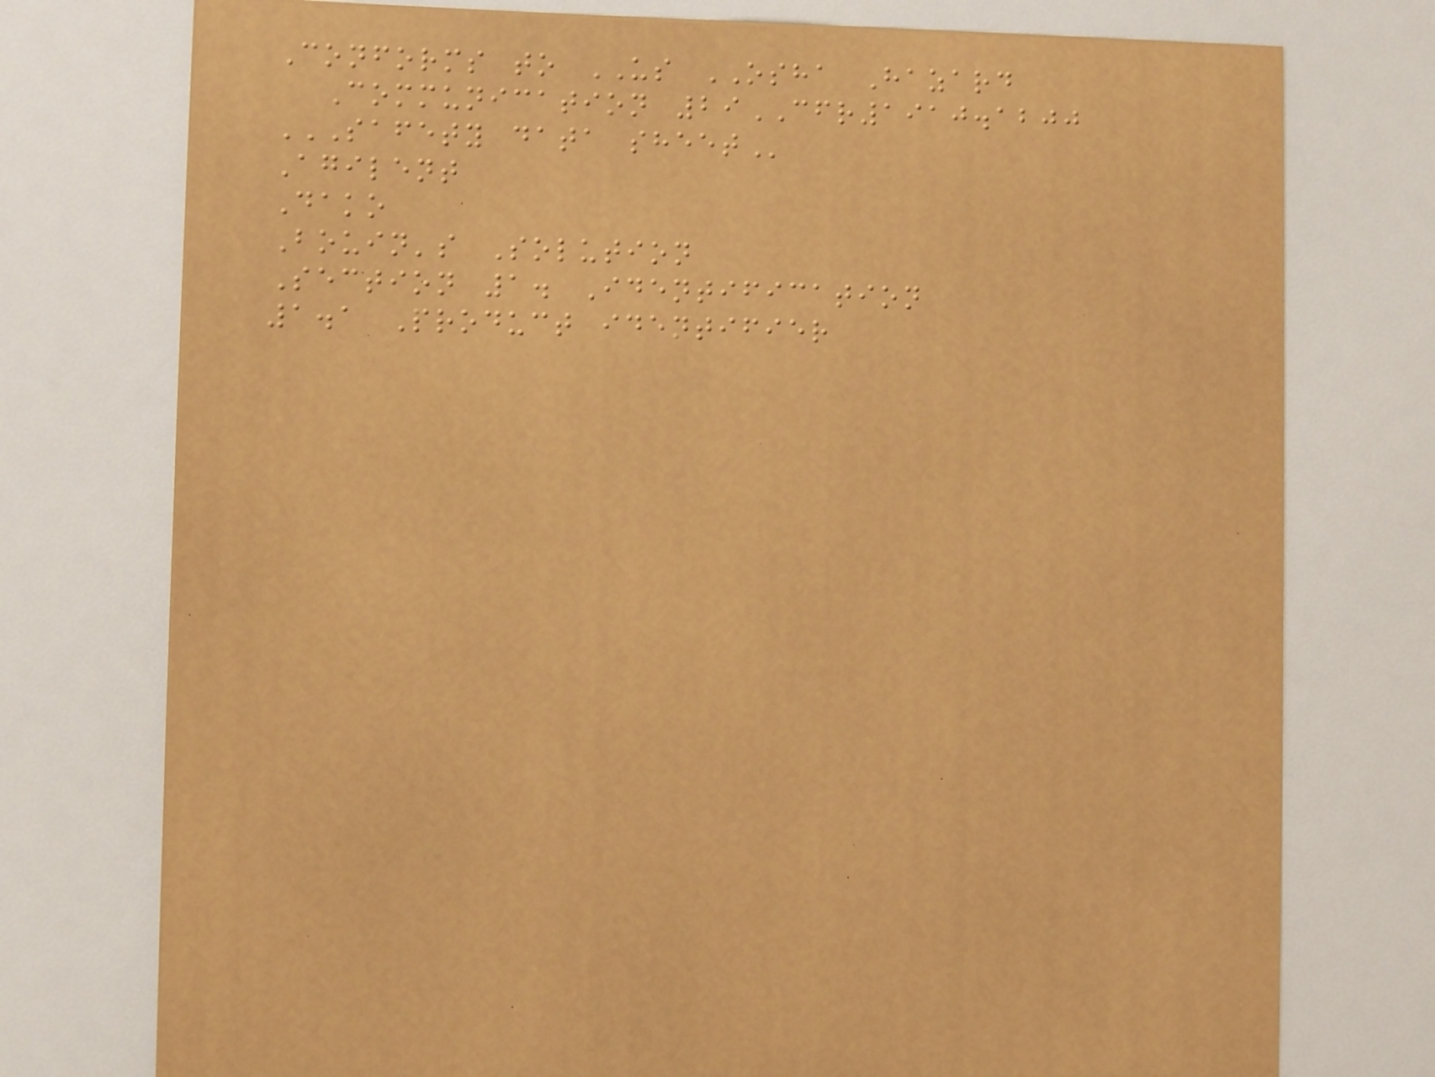Conforms to US OSHA Hazard
Communication 29CFR1910.1200
SAFETY DATA SHEET
Agilent
Dako
Bouin's Solution
Section 1. Identification
1.1 Product identifier
